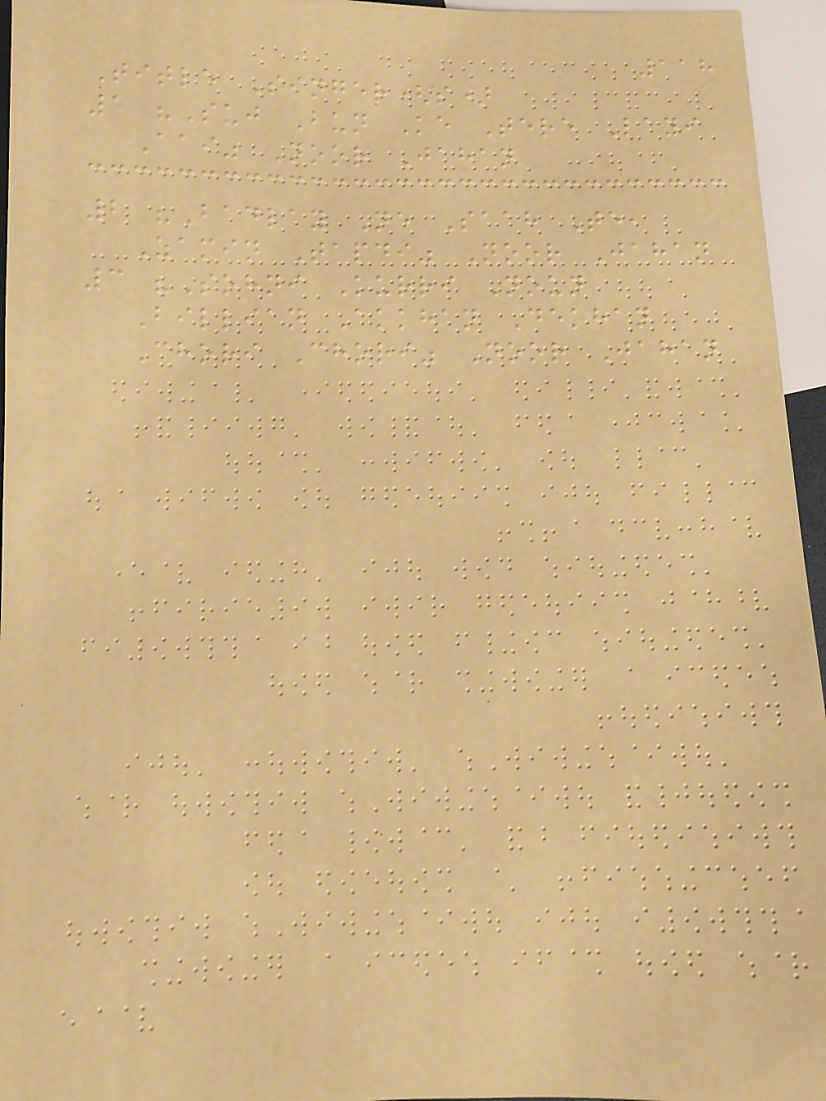118
Title Singer(s)
1 "Suj Bun Ke Tere Layi
Aai" Noor Jahan
2 "Badlay Ne Saah Te,
Zamin Tapdi" Noor Jahan
3 "Sohni Kurri Noun
Billian Akkhan Dekhan
Chori Chori" Noor Jahan
